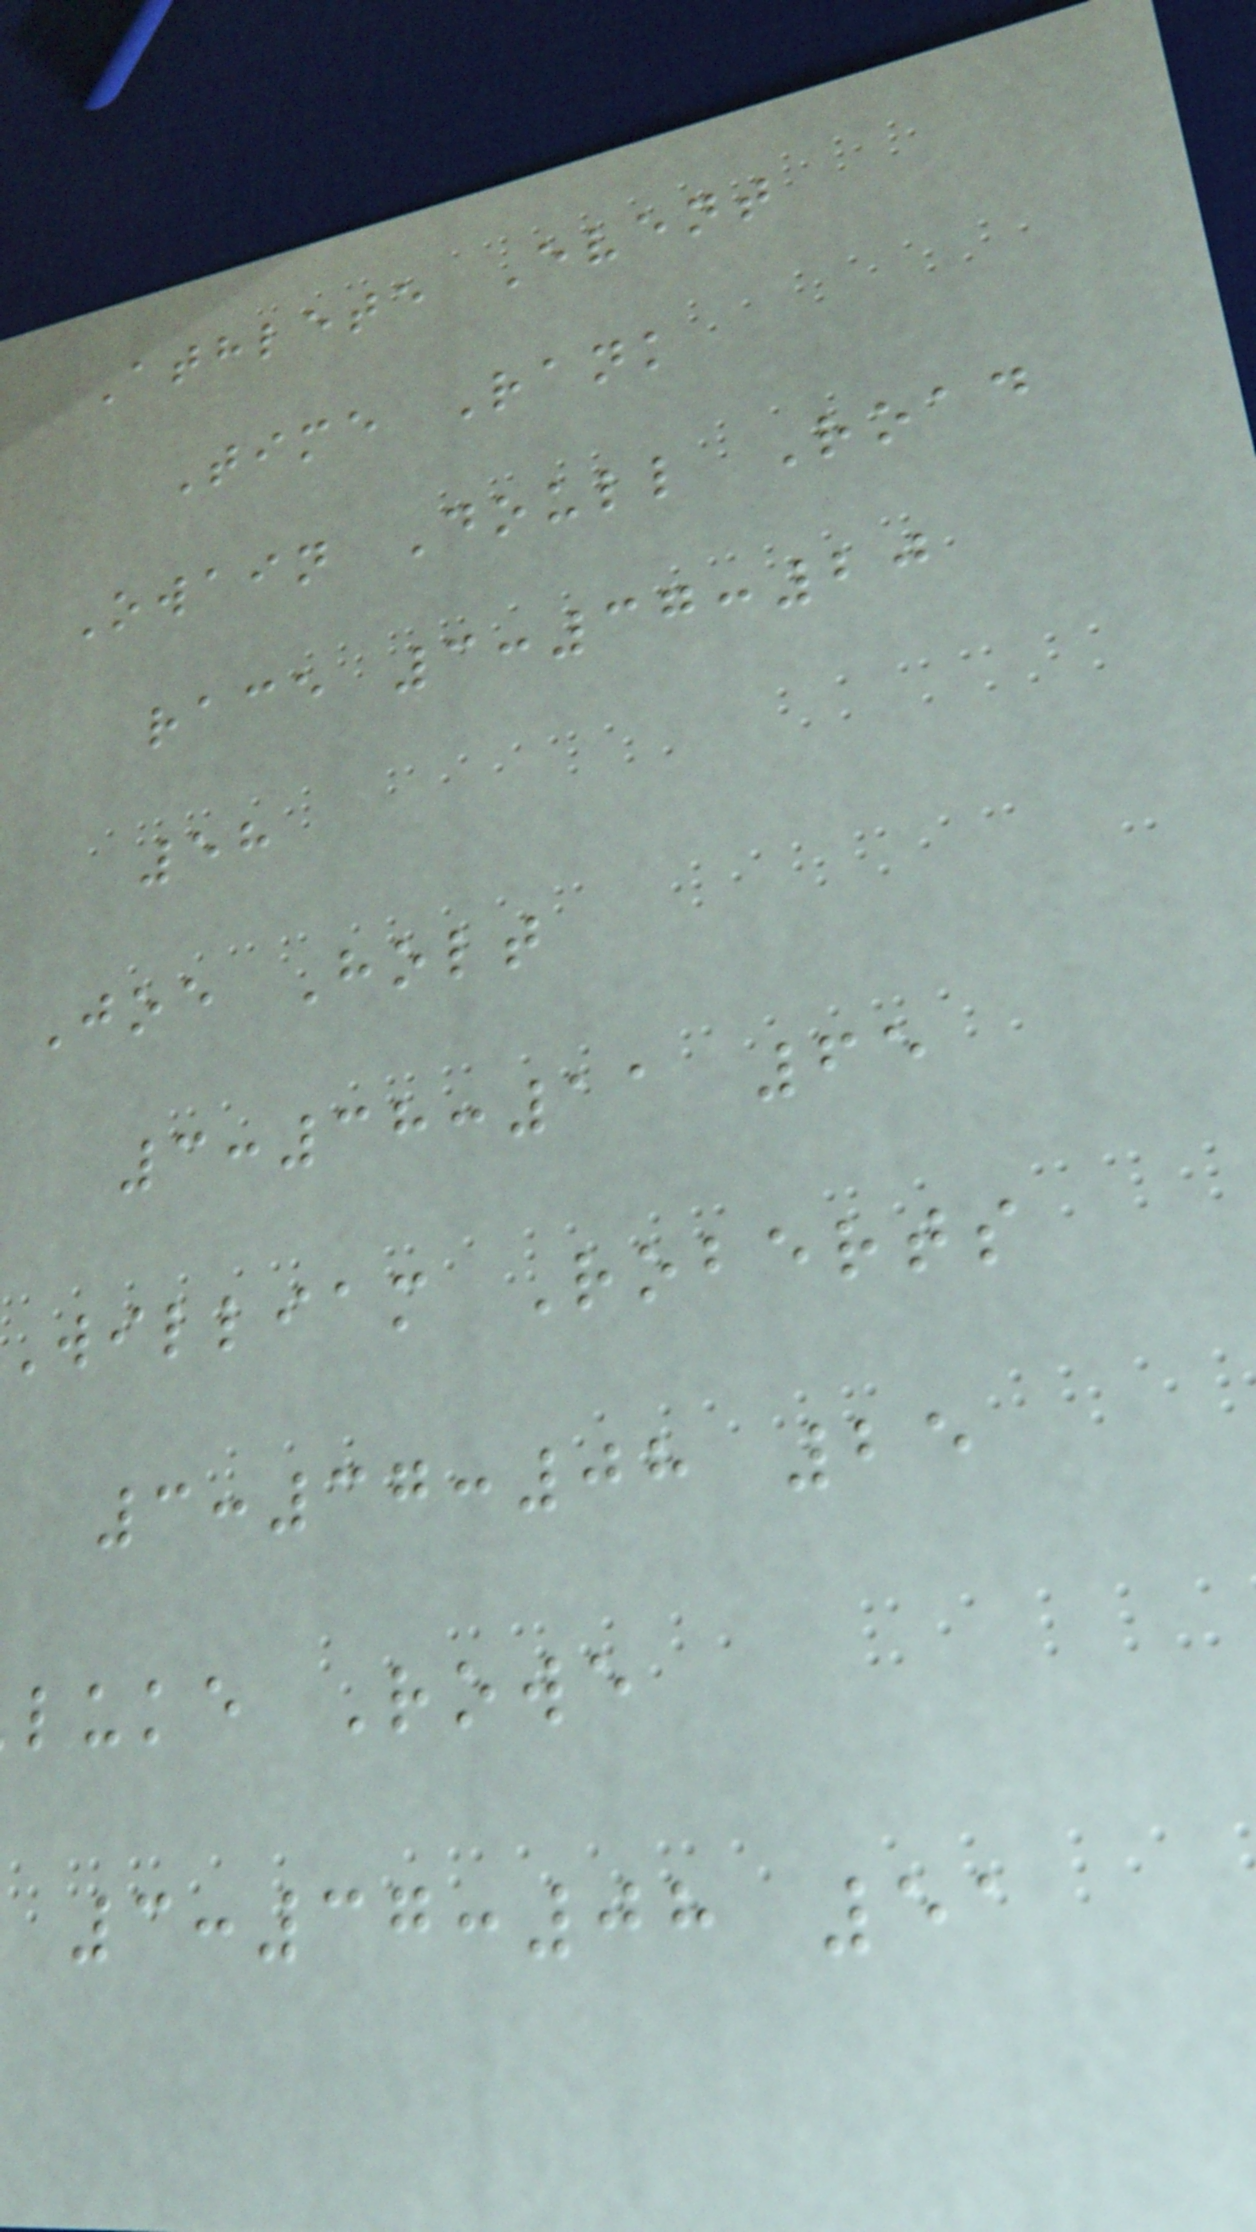Athlete Event
Time Rank
Owain Doull Road
race 3:37:20
58
Joe Holt
3:38:11 65
William Roberts
3:37:08 25
luke Rowe
3:37:08 51
